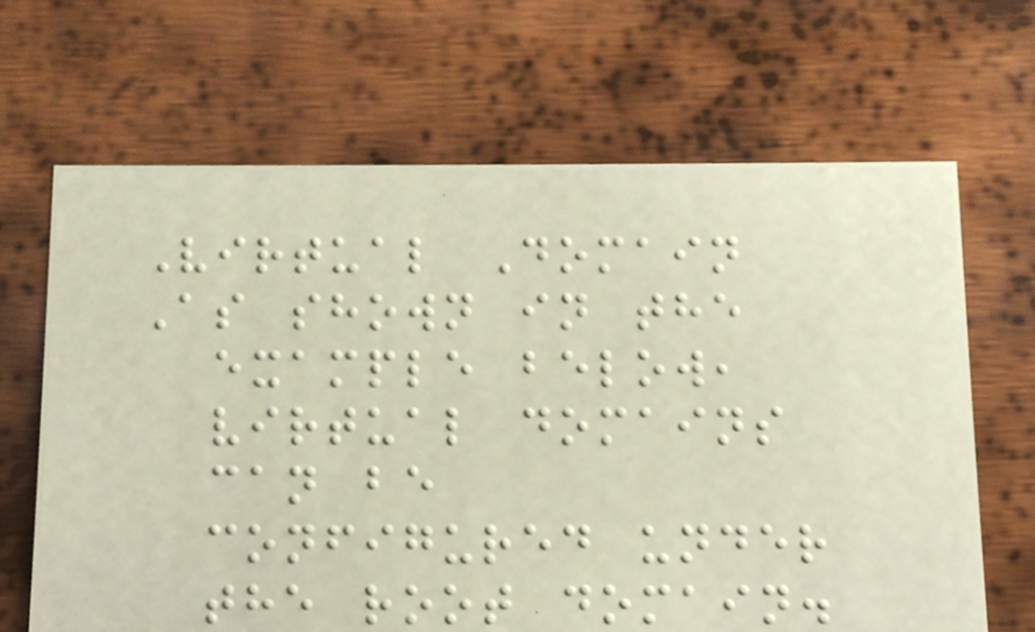Virtual Domain
As shown in the
example below,
virtual domains
can be
configured under
the root domain.
